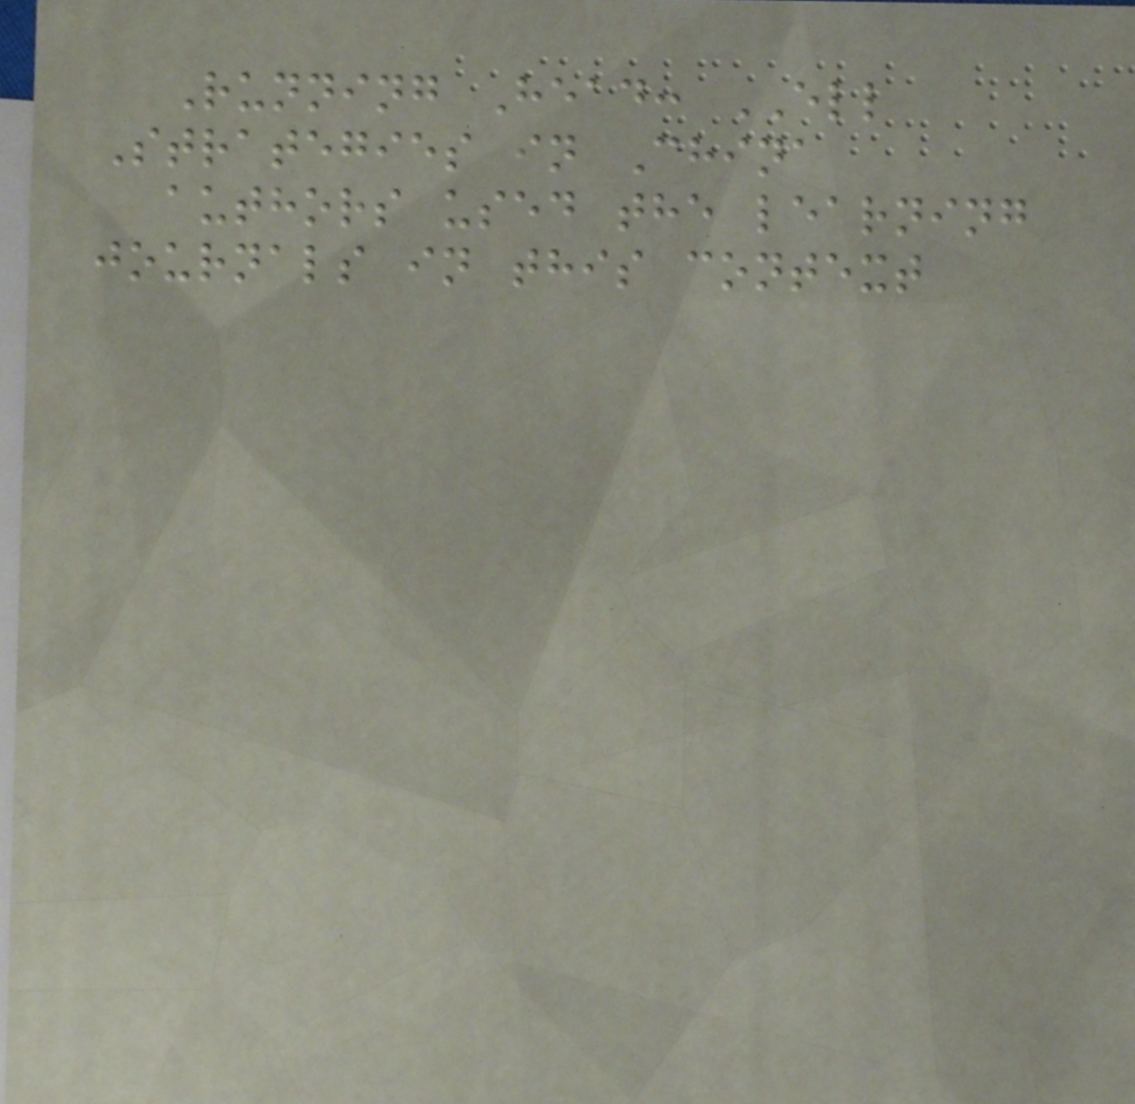Running Head: ELL
Strategies in China
authors used the learning
journals in this context
